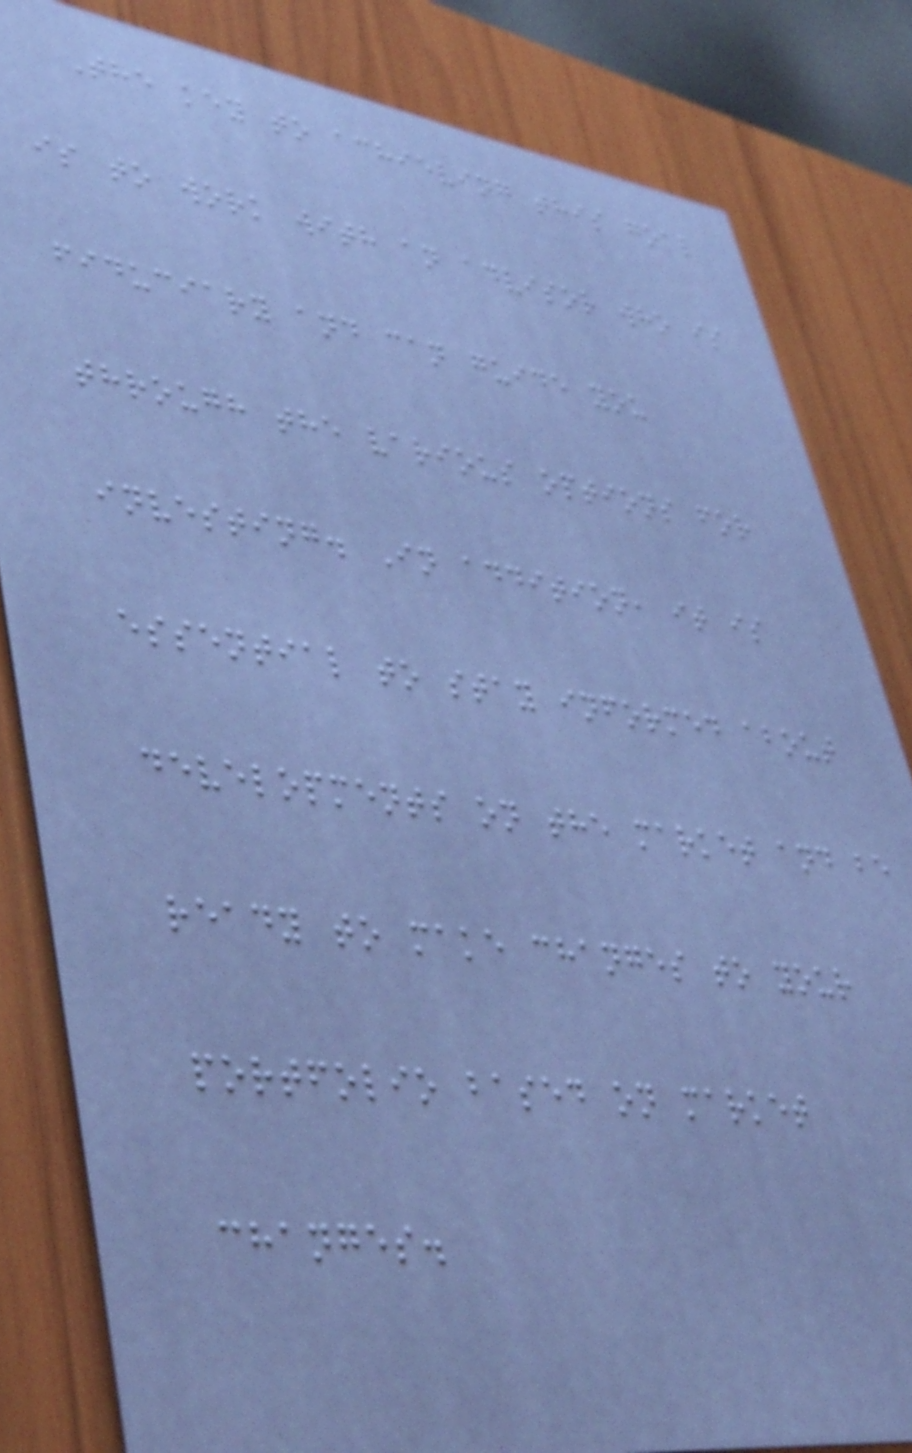The key to achieving this goal
is to work with an advisor who is
fiduciary and can guide you
through the various options for
investing. In addition, it is
essential to stay informed about
developments on the market and be
ready to make changes to your
portfolio based on market
changes.
